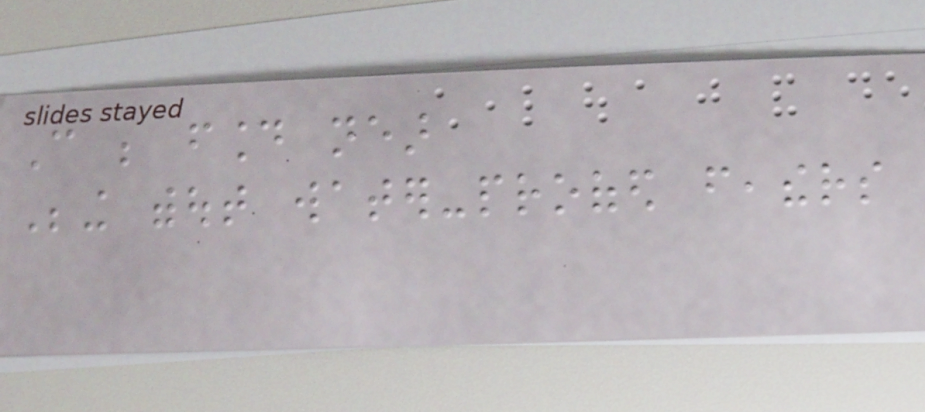Can be found near
Being without water-proofed feathers
